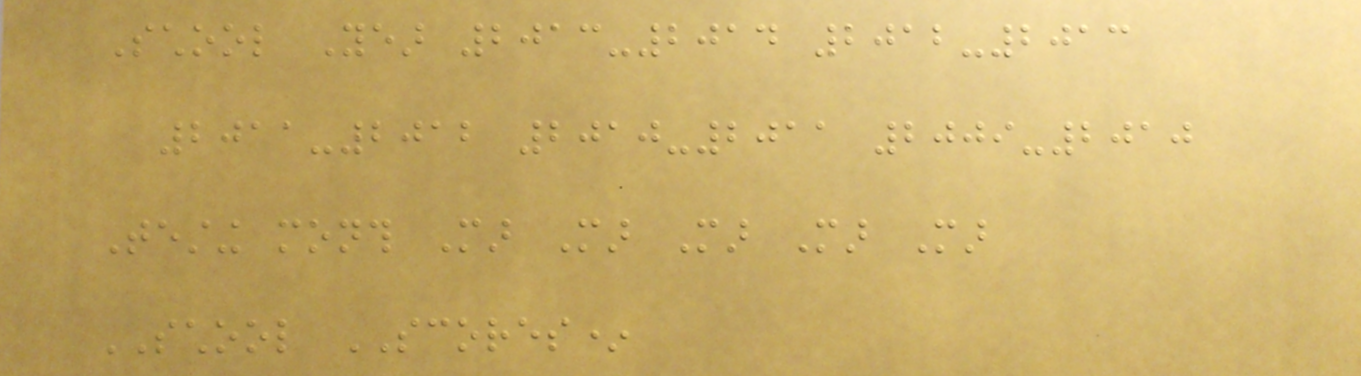School Year 2013-2014 2012-2013
2011-2012 2010-2011 2009-2010
Testing month Mar Mar Mar Mar Mar
SCHOOL SCORES*
